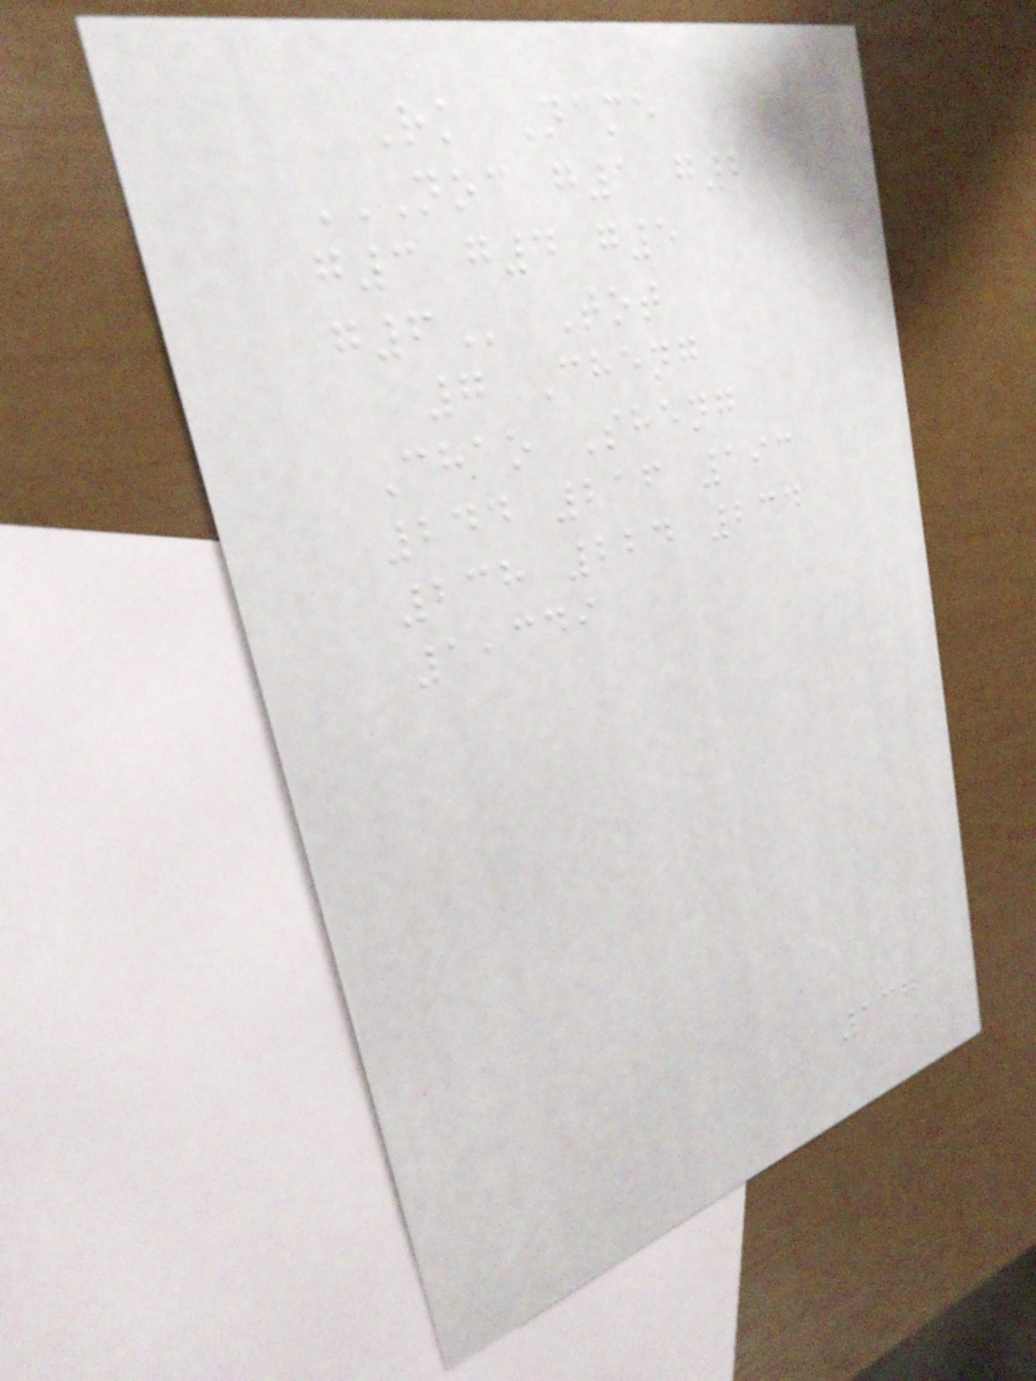Rk Name
NOC G1 G2
G3 G4 G5
G6 Tot
7 Cheng
Chao Sheng
244 216 193
238 224 234
1,349
137
